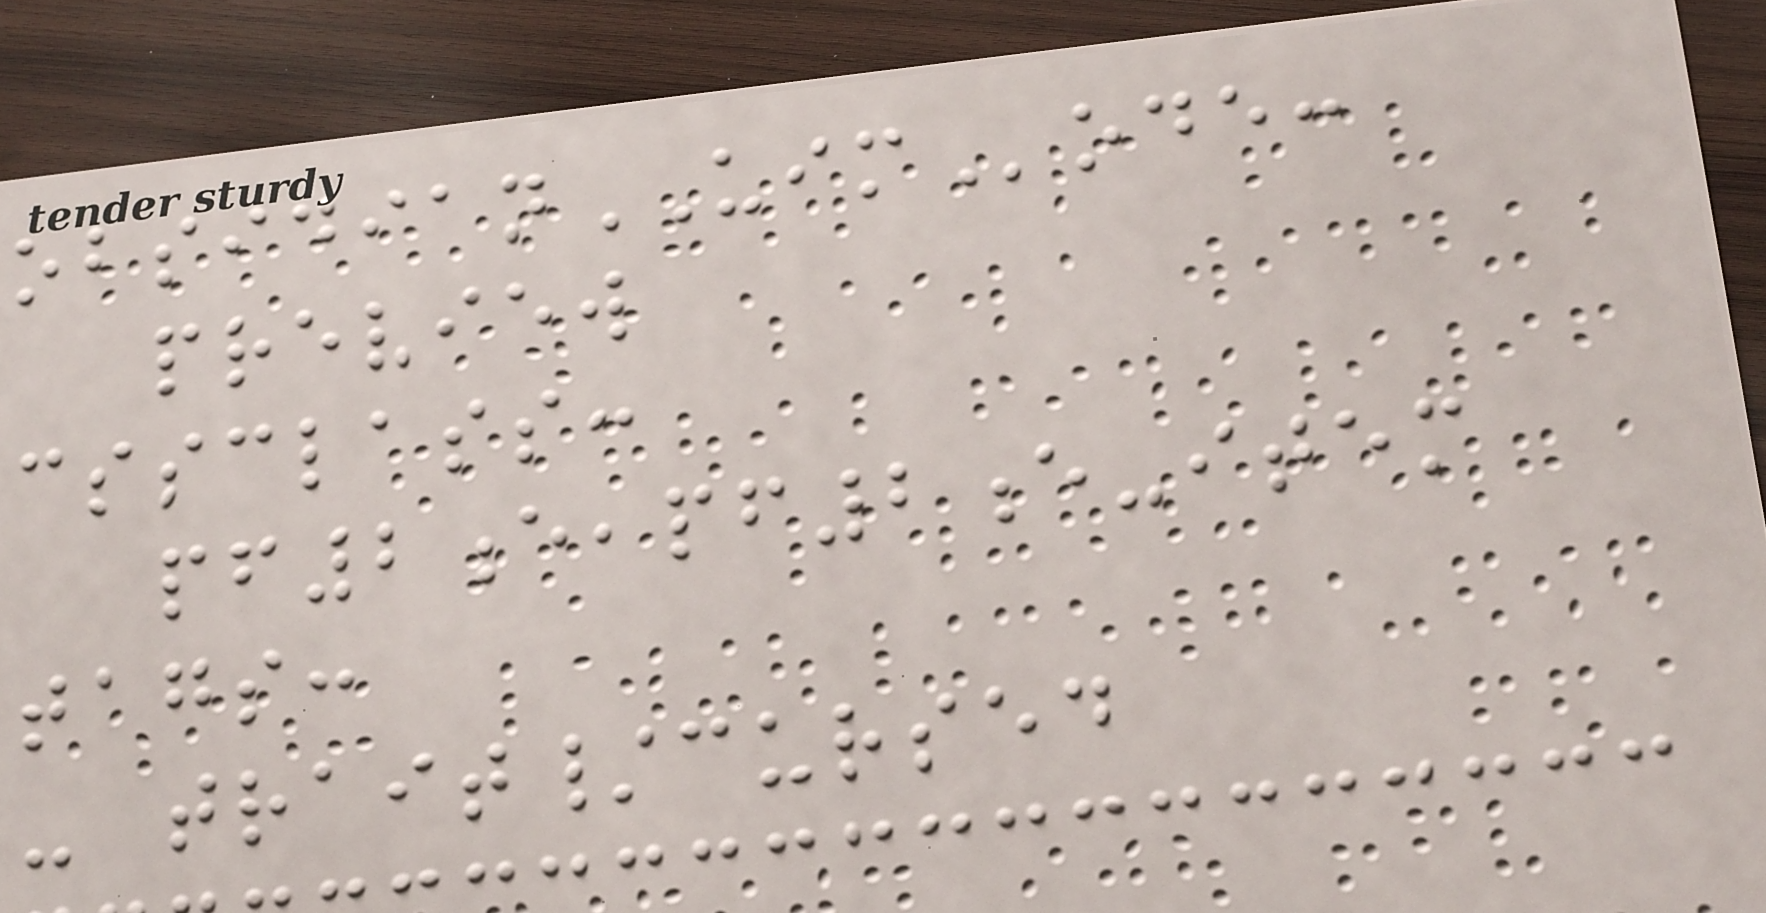obsidianUIMode:
preview
cssclass:
pf2e,pf2e-item
tags:
- trait/cursed
